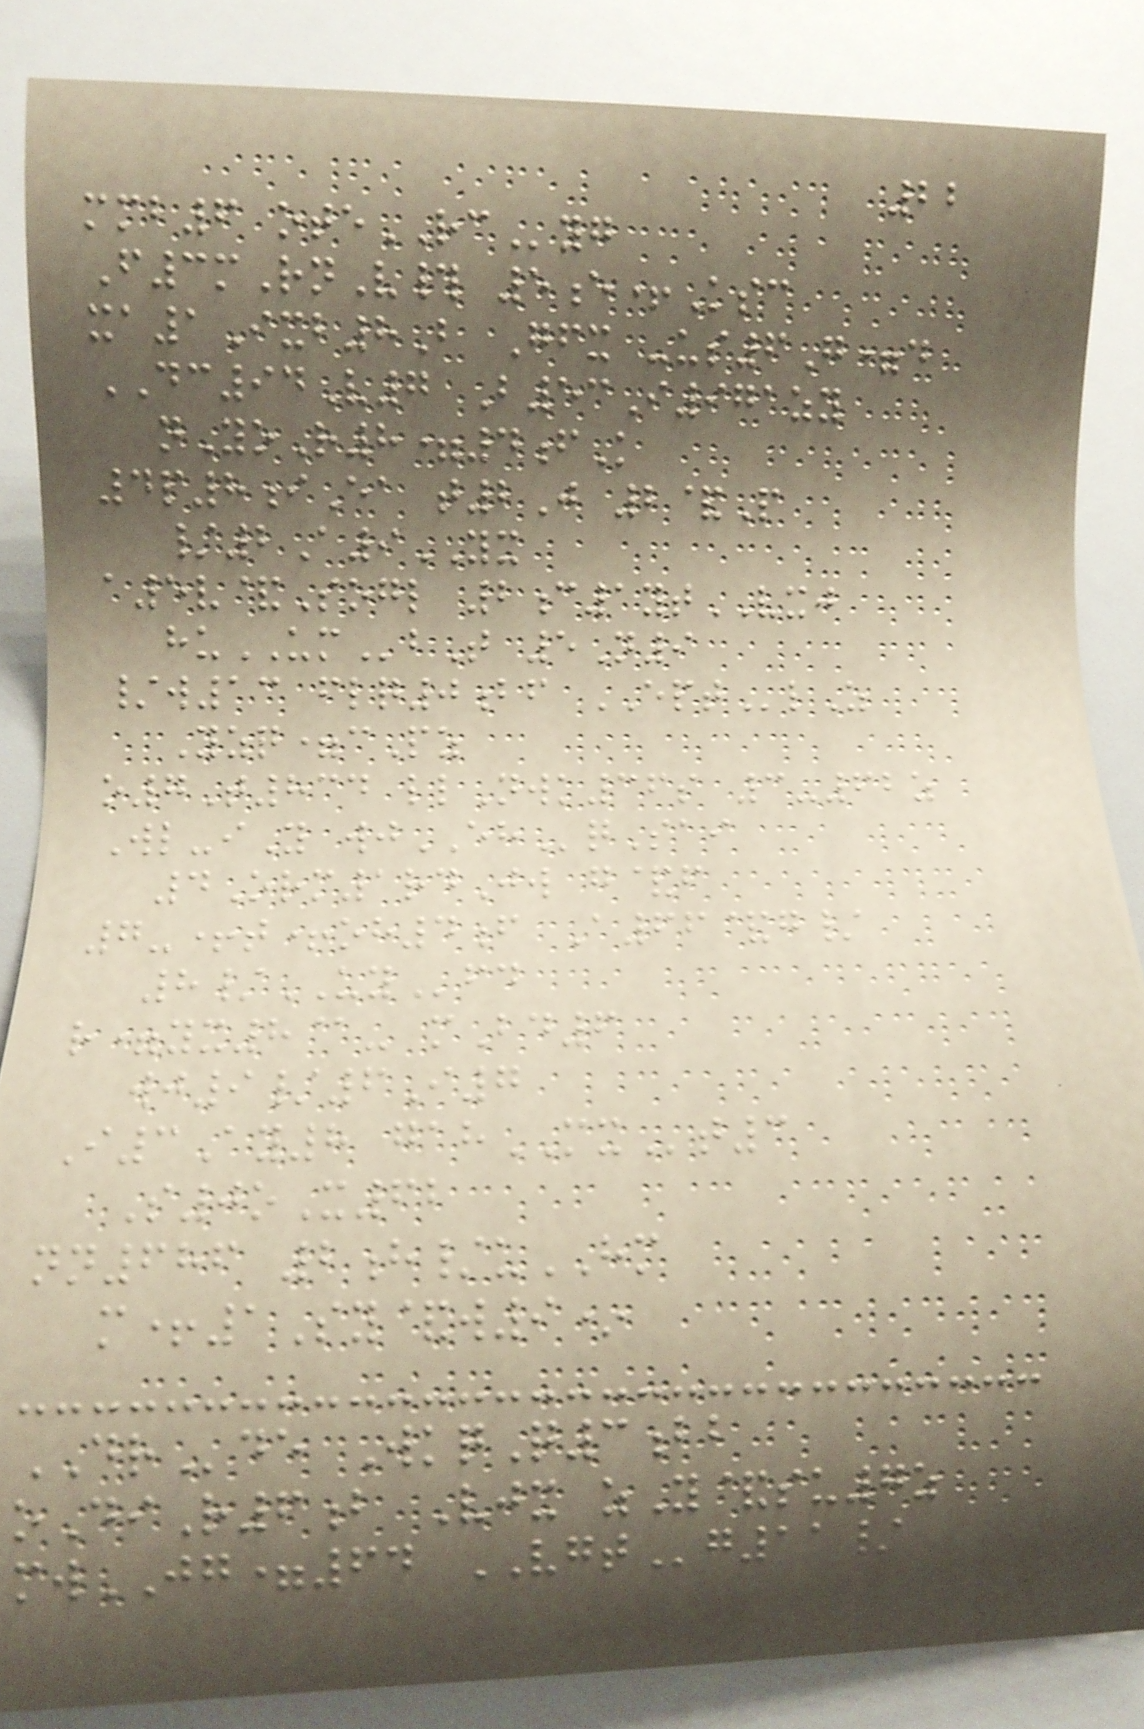22
mmb6 oteRCyg
F3mRnV# 5e+Ksc
xa1Ixb8B Gfx -us6G=d
DC94V7 B53I971zy
nYoR8=4fK
4p8iEa t2J 2&P
/2A9YX
a5v&Sogl 2c1ytVXJ
huUMbT 5N9
/w13 flq0bf EPTlZ
Yzq=cPz
o7T834 llNwk36s 3-62z
Wl-iY wjEHqSai
4Orm1rdJw g&f
7-+t+oh4f A66&g/
8/UYfd
r=yx8@- mBd6
wj9/6I7
I3Ay8 gahMXt3
S0oX62
nn686 2h/uHM
m+1Sy&w9*
DRde WkqQ3bb
oDiR6b Vjx zY&su7z
mwJG=64 VGTg11/
